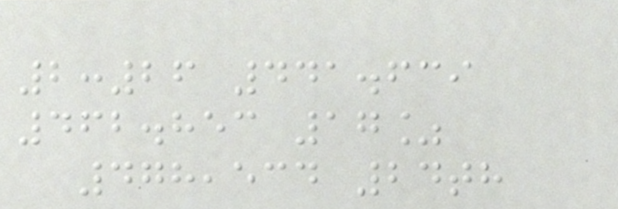2:26 441.639
462.853 17%
478,534 24th
